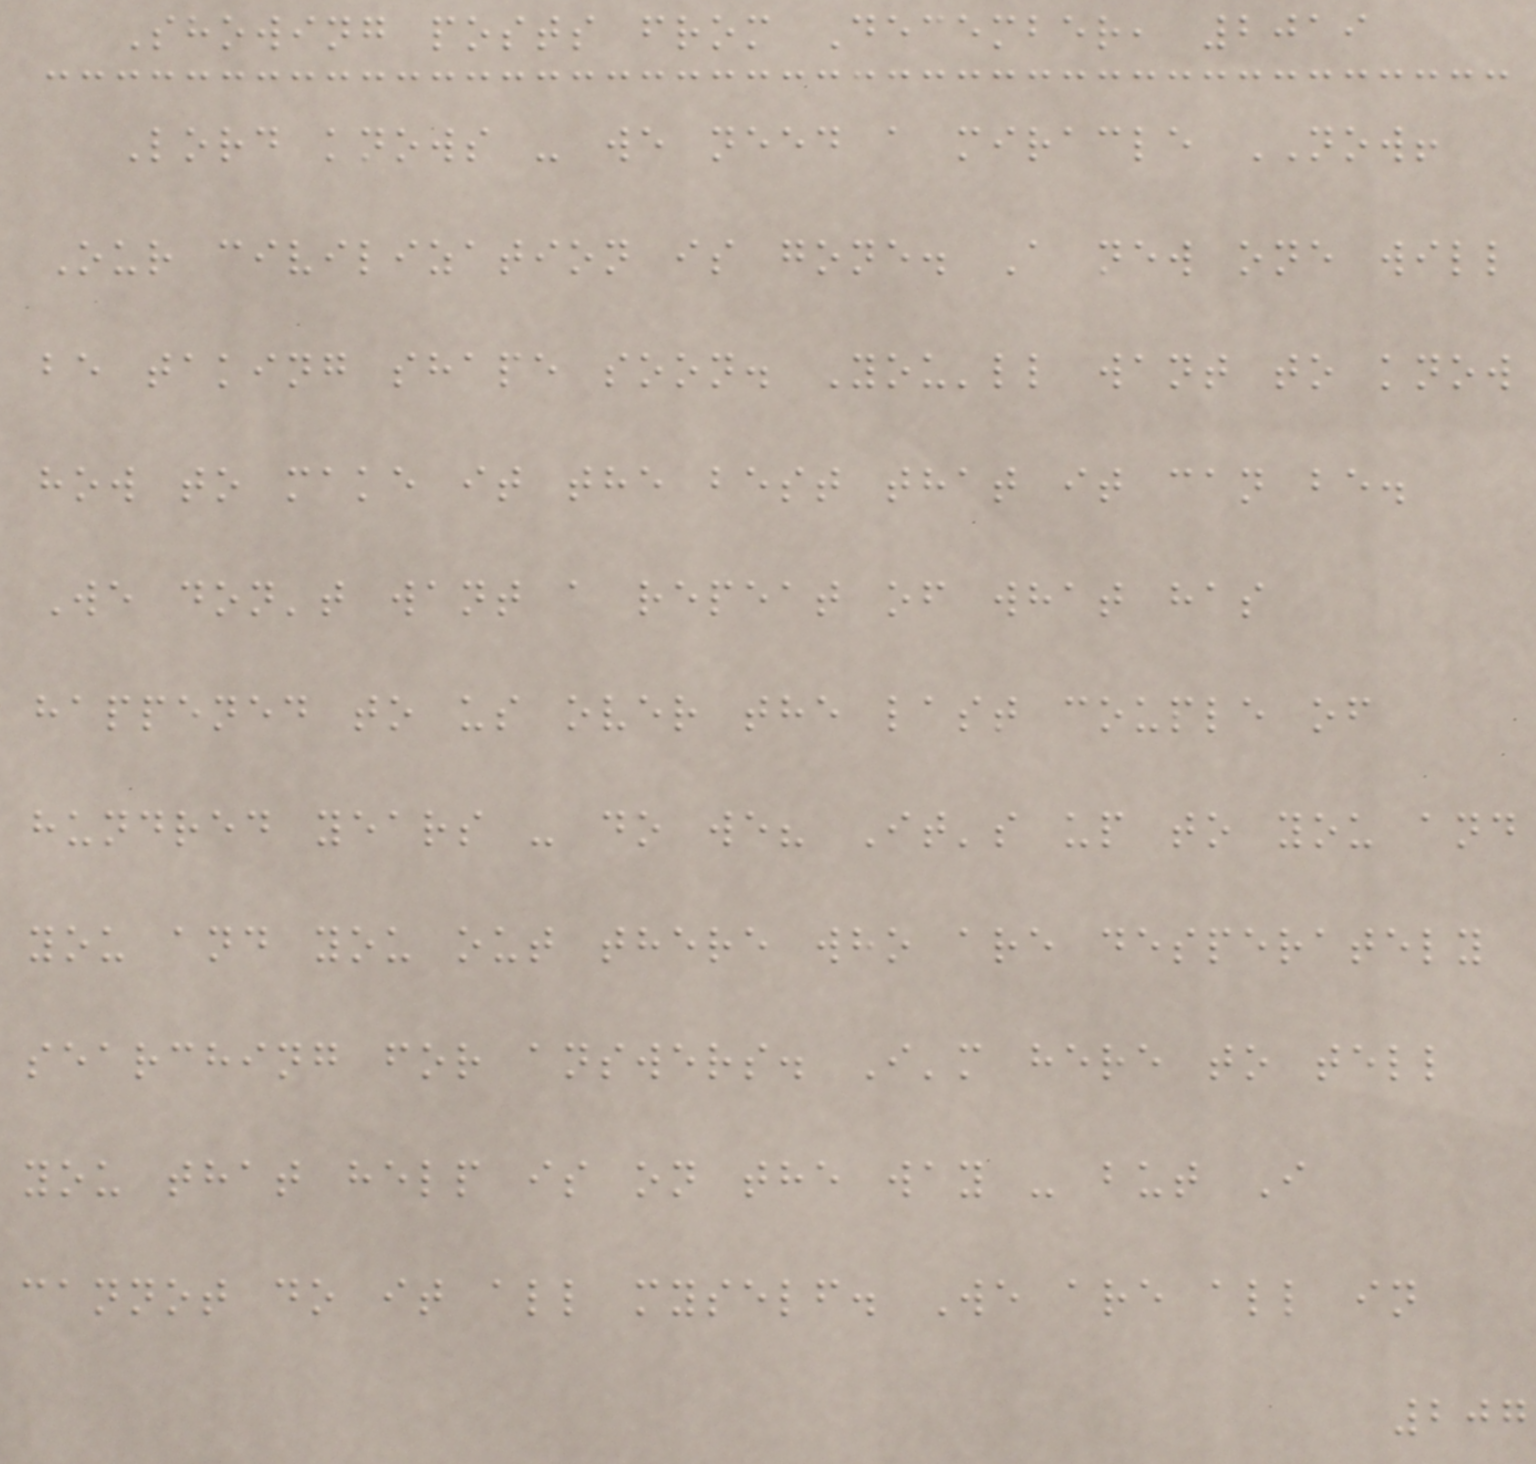Showing posts from December, 2019
Lord knows - we need a miracle NOW!
Our civilization is gone. A new one will
be taking shape soon. You'll want to know
how to make it the best that it can be.
We don't want a repeat of what has
happened to us over the last couple of
hundred years - do we? It's up to you and
you and you out there who are desperately
searching for answers. I'm here to tell
you that help is on the way - but I
cannot do it all myself. We are all in
207
